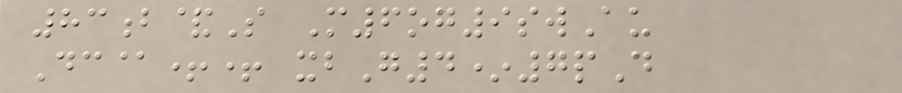83b&S M6og9swAu
Dc@++ xbG4*7pD
